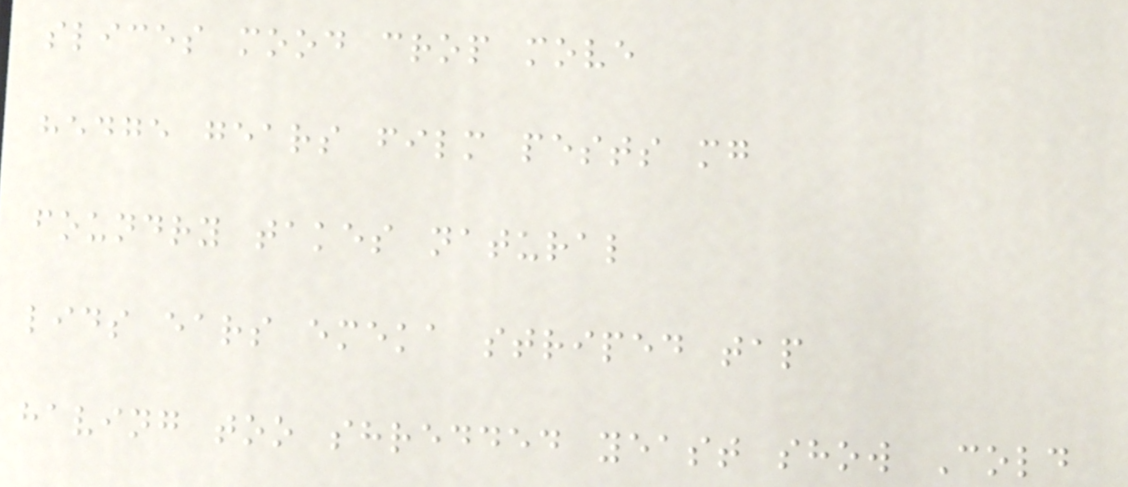slices mood crop move
hedge gears film pests mg
foundry takes natural
lids ears emeka striped tap
having too shredded yeast show Cold
